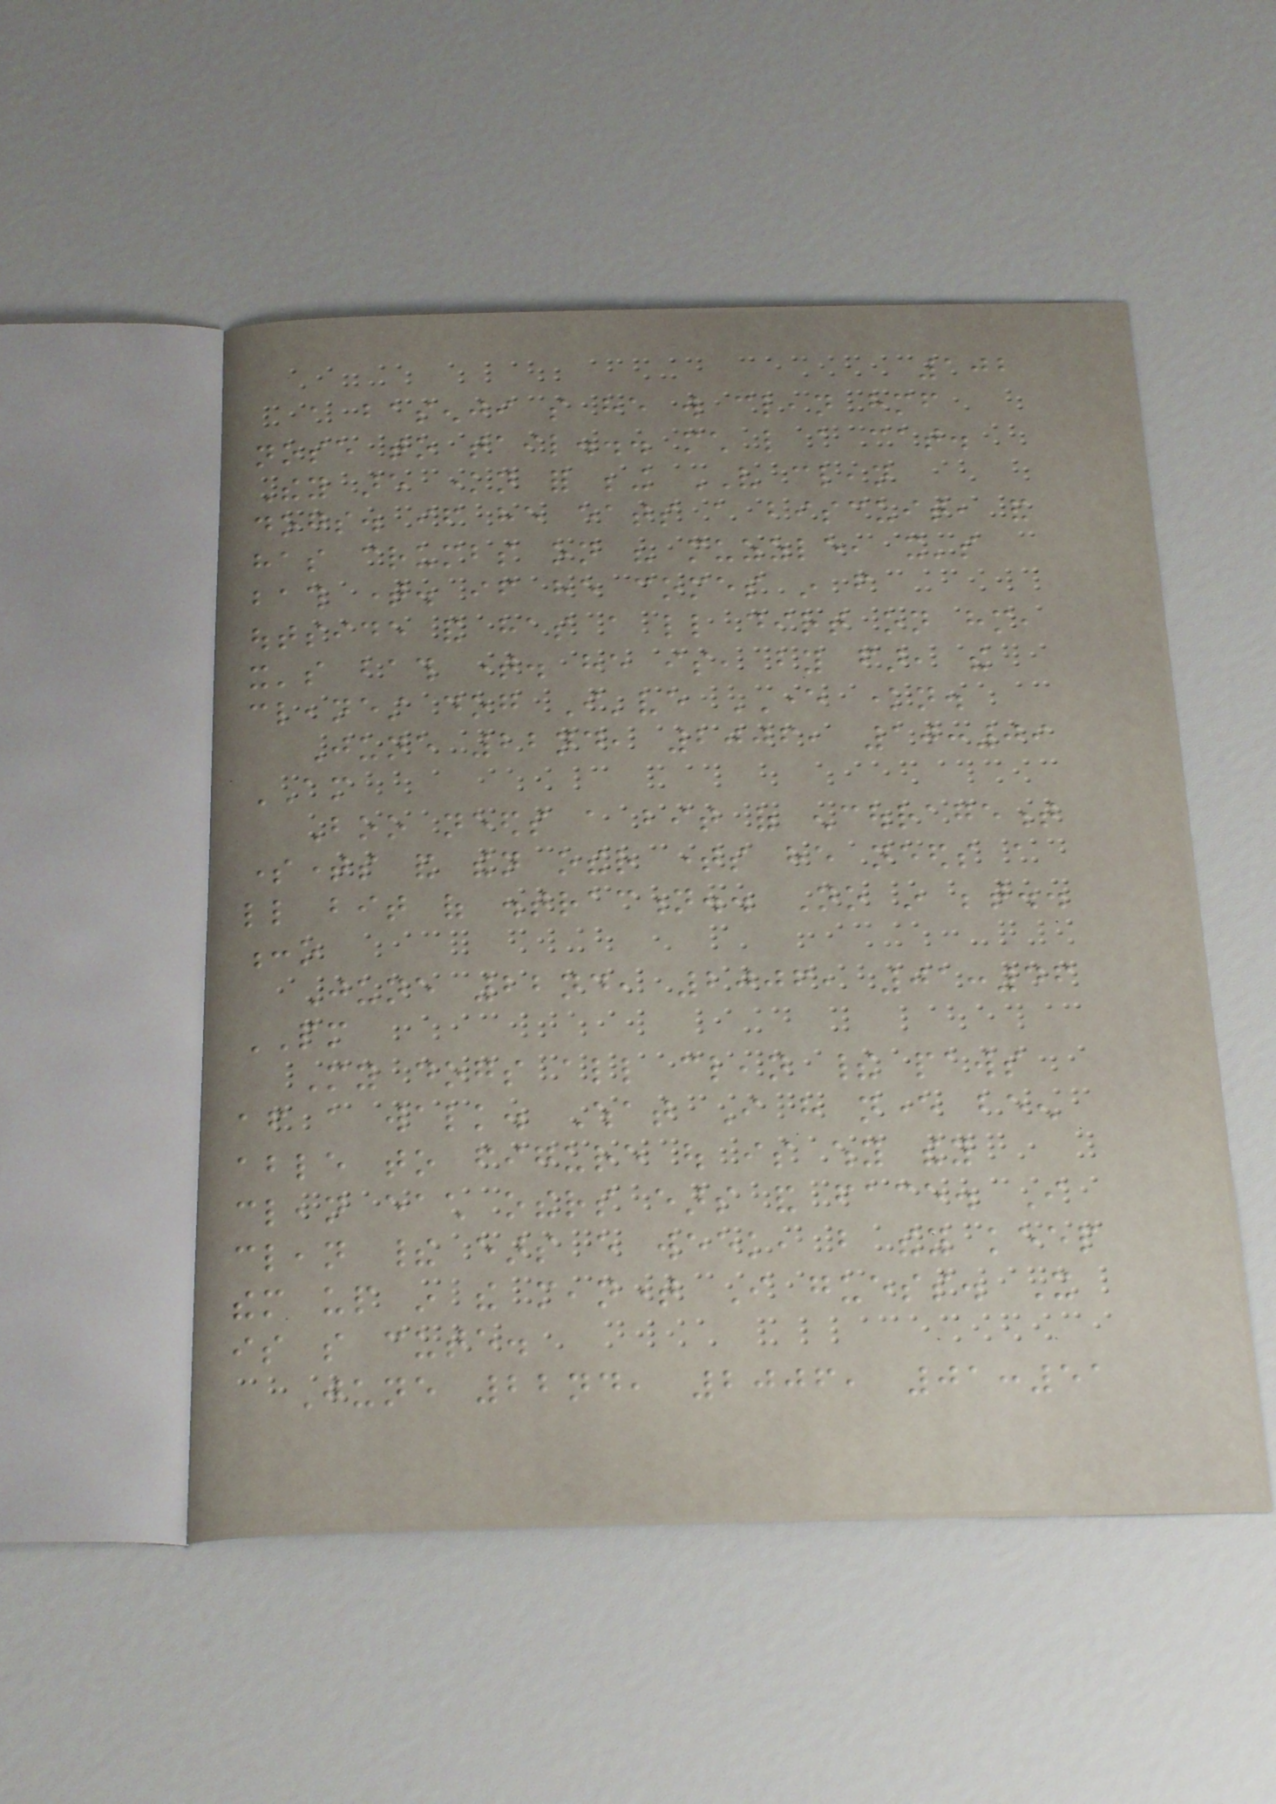102
a basenji so he will clean himself
nose to tail... much like a cat.
They are known for being VERY clean
dogs. if he eats a biscuit, and
has crumbs on his muzzle, it's
bath time. if he comes in from
outside and has a little dirt on him,
it's bath time. he is, by far, the
cleanest dog I've EVER known.
June 22nd, 2006, 10:09
AM
Boo needs a bit of encouragement
sometimes and then other times he needs a
little bit of distraction.. No in between..
:o
June 22nd, 2006, 01:46
PM
My dogs all clean their paws
after a walk. What I have never been
able to figure out is why they
clean each others ears and face. I
clean their ears every week, but they keep
them up in the meantime I guess. It
is so cute.
June 22nd, 2006, 01:51
